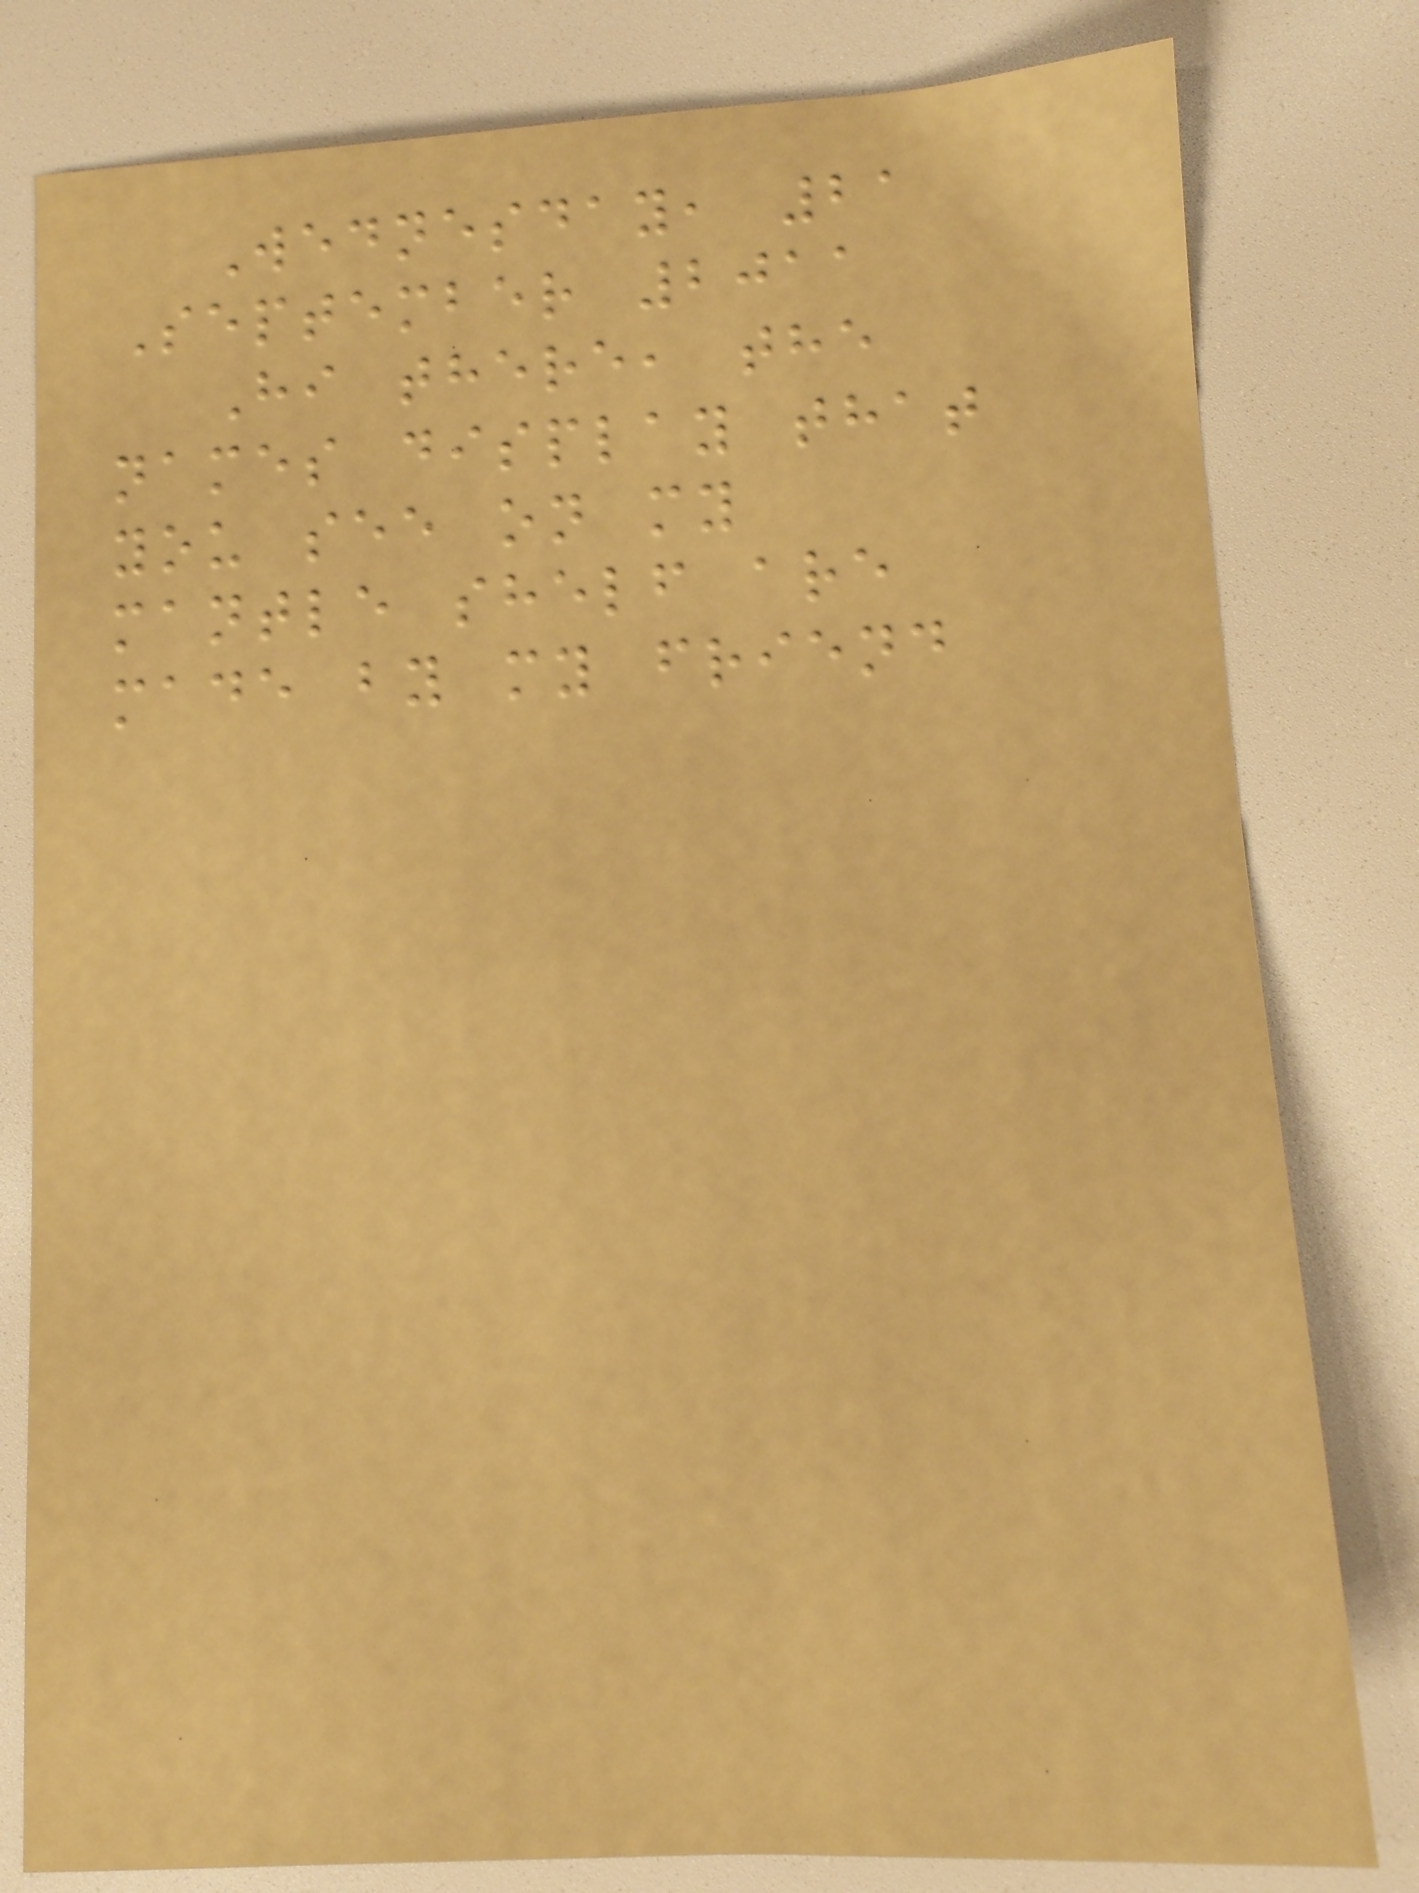Wednesday, 21
September 2011
Hi there, the
names display that
you see on my
mantle shelf are
made by my friend
